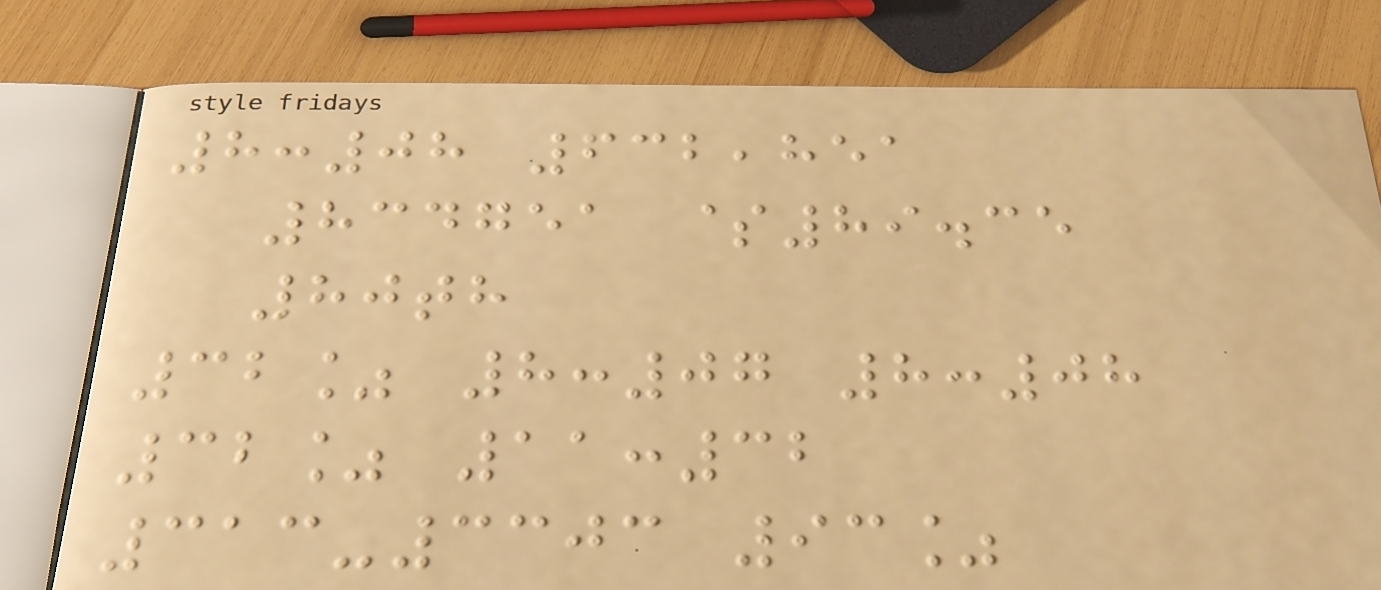8:08 632,851
834751 $89.35
80th
32% 8:07 8:08
32% 11:32
313-3303 93%
